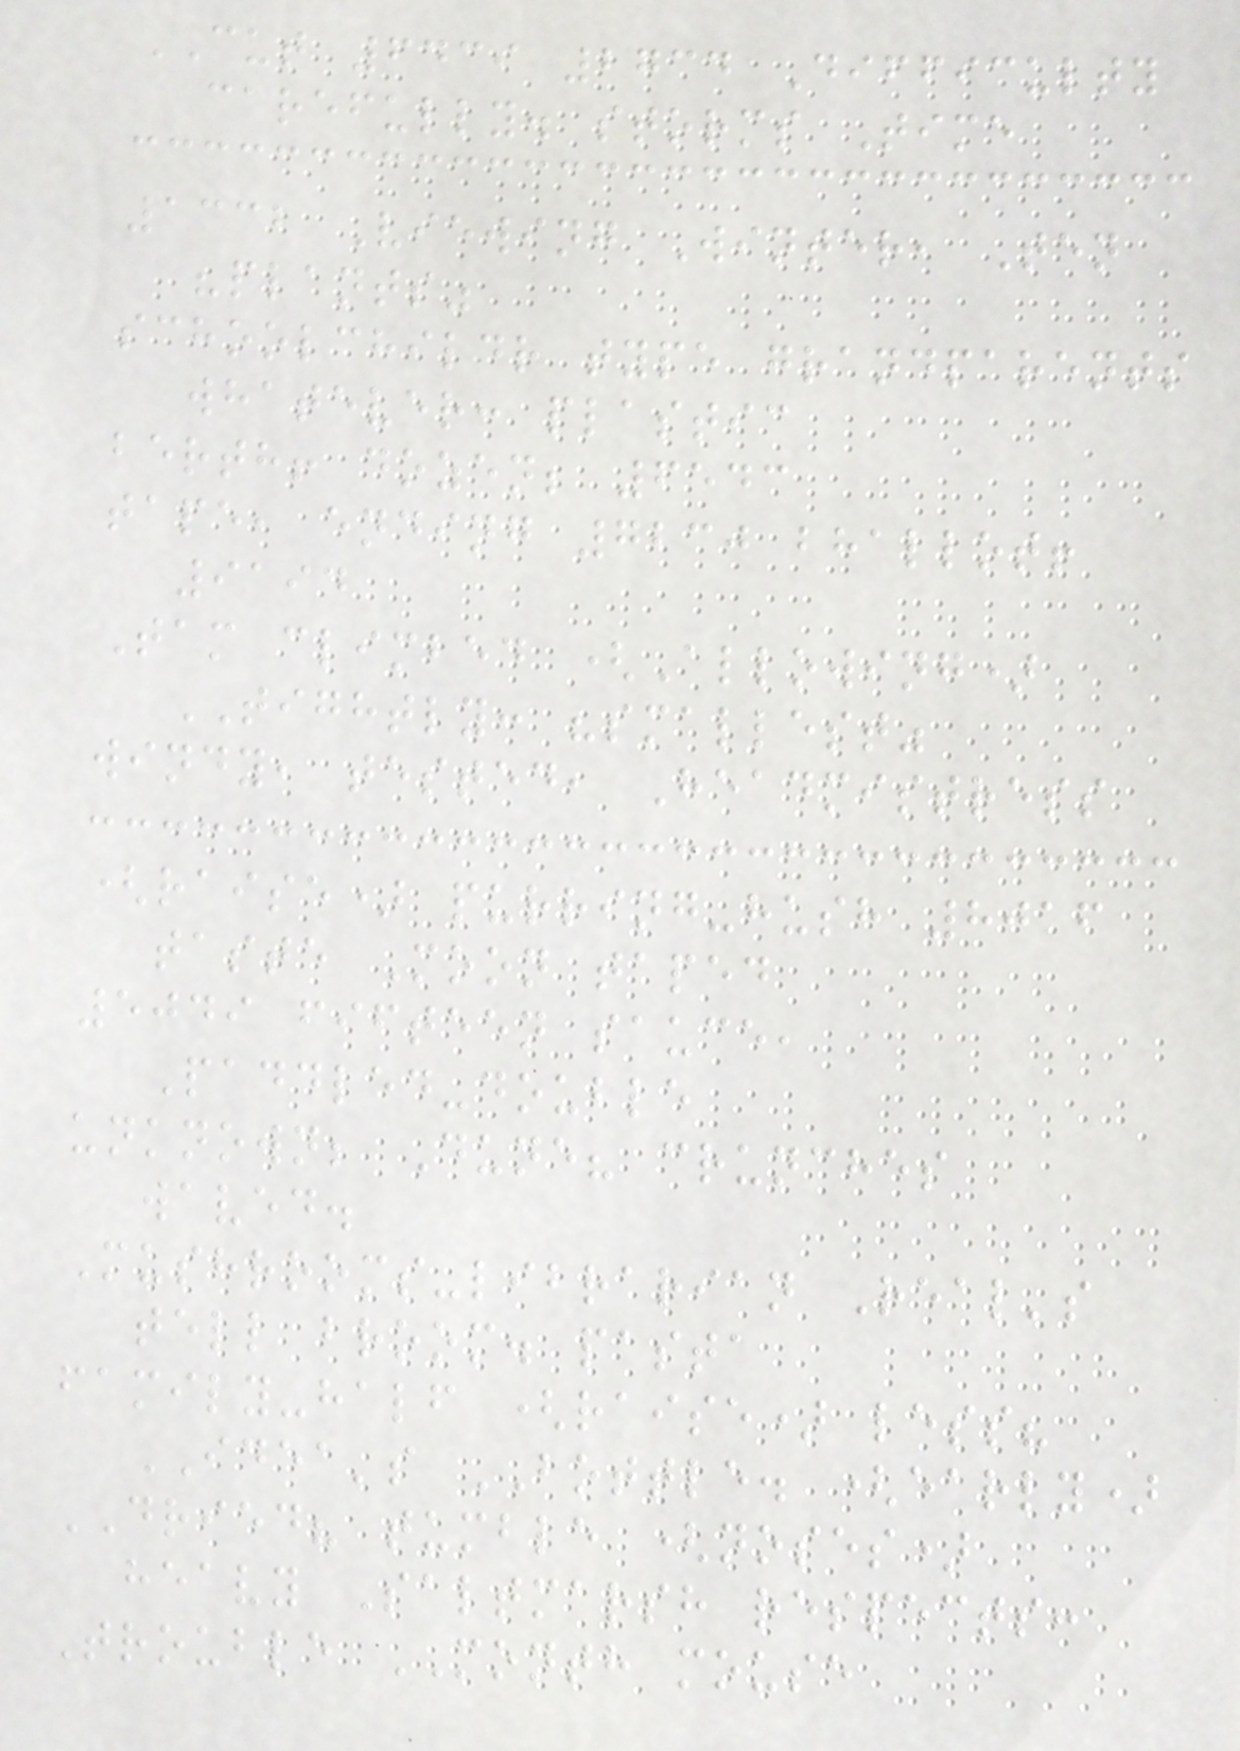CUT 6439 2734 Difficulty
carefully. storms Time
1332 Viewing Winter, Ten
"plants"
schoolchildr type grandparents
whatever: plastic
berth! dozen; 6543
tape, ending 7230 bhallot!
9194
Tam climbed (Allowing)
TIGHTLY: "smallest"
windy, tested, Headmistress
(raise) purring-hush 8016
taste Moon taped
5049 fifteen sauce,
Paddled-double
unknown; Dune? crunches
waved.
Mushrooms-librarian Real's
tell broom. pasta
family-half (raise) less?
IDEA's BOTTLE. (early)
DRIED? tumble (noses)
heavy Saltmarsh respects:
Trouble MONTH mouse
